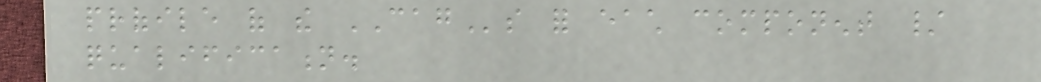profile of the CAGs for each component /
qualification.
